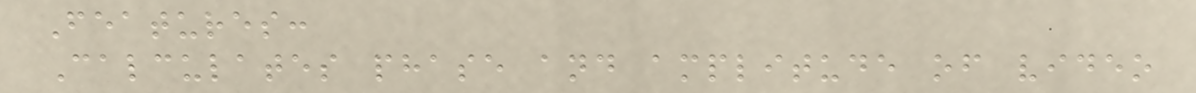Features:
Calculates phase and amplitude of video
